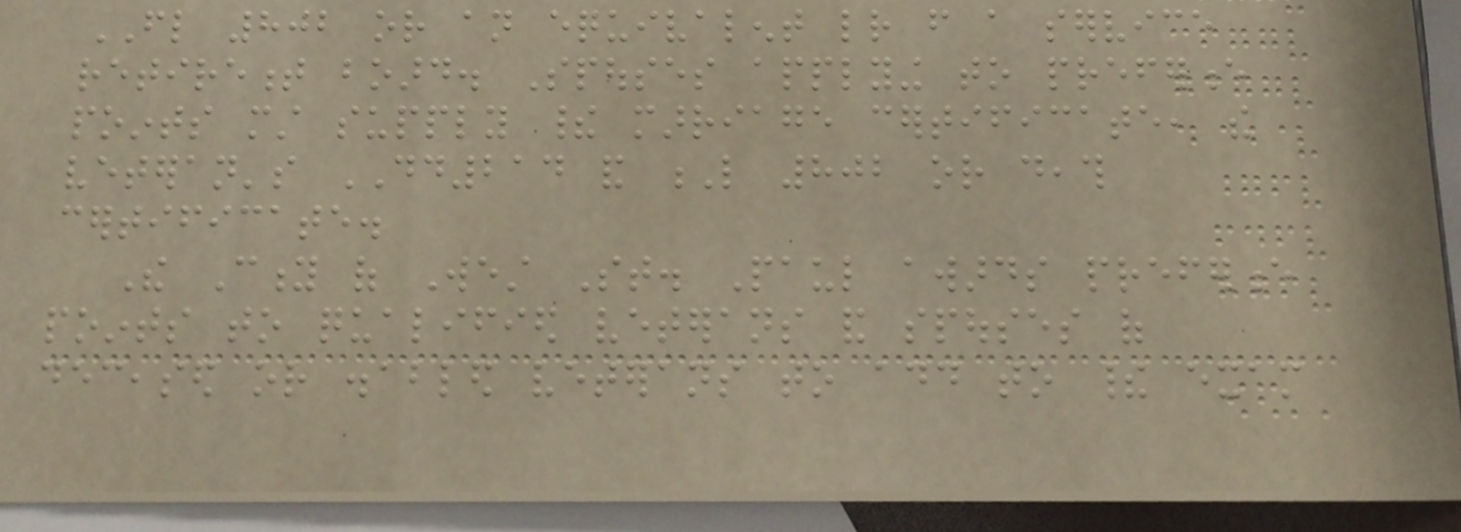FL 802 or an equivalent letter from a service
retirement board. Spouses applying to preference
points must supply their marriage certificate, the
veteran's DD214 and L 802 or death
certificate.
The City of West St. Paul awards preference
points to qualified veterans and spouses of
deceased or disabled veterans to add to their exam
